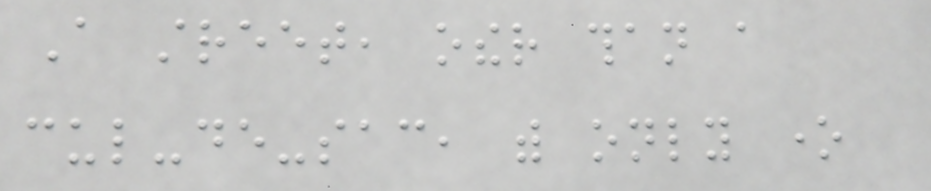A street, other than a
cul-de-sac, with only one
